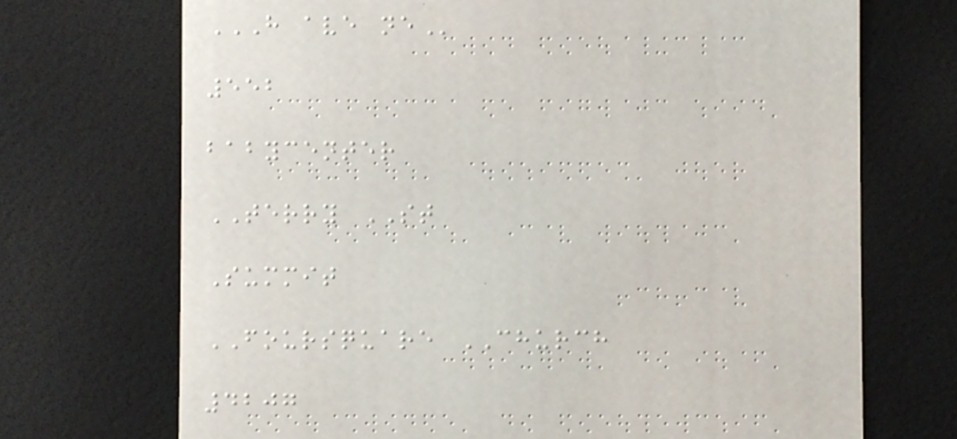H AVE NE
552
babycenter
TERRY ST
Summit
FOURSQUARE CHURCH
4207
